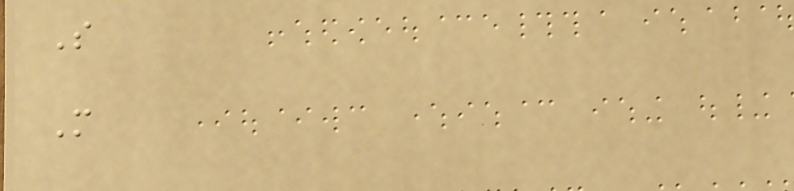S
M
